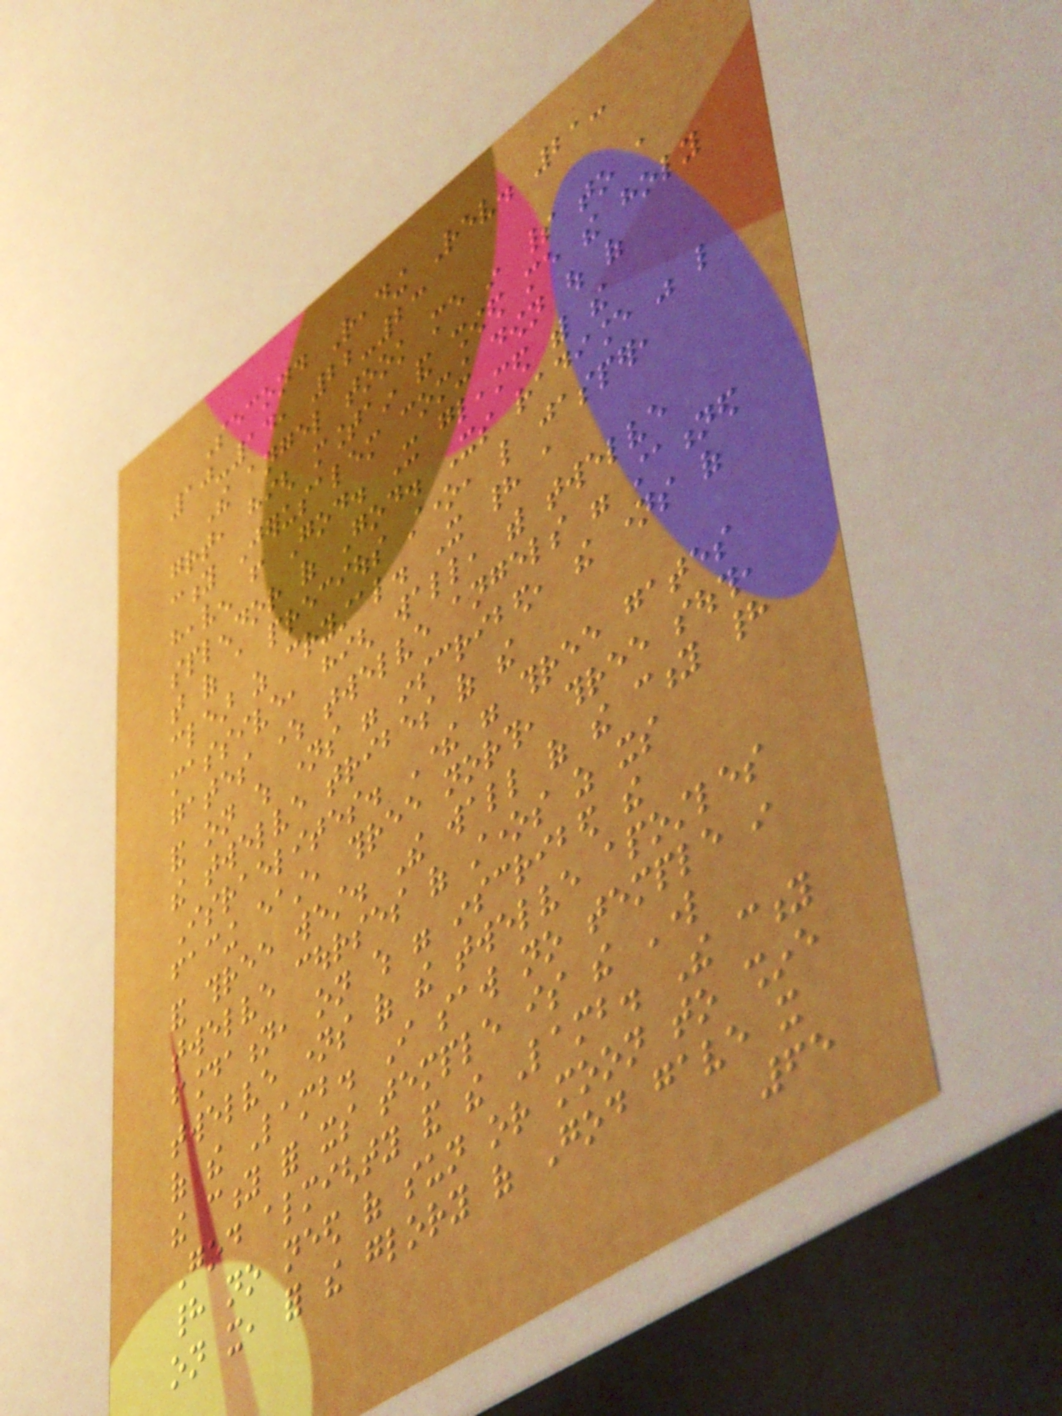Second Reading Rev. 21:
10-14, 22-23
The angel took me in spirit to a
great, high mountain and showed me the holy
city Jerusalem coming down out of
heaven from God. It gleamed with the
splendor of God. Its radiance was like
that of a precious stone, like jasper,
clear as crystal. It had a
massive, high wall, with twelve
gates where twelve angels were stationed
and on which names were inscribed, the names of
the twelve tribes of the
Israelites. There were three gates
facing east, three north, three south,
and three west. The wall of the city had
twelve courses of stones as its
foundation, on which were inscribed the
twelve names of the twelve apostles
of the Lamb. I saw no temple in
the city for its temple is the Lord
God almighty and the Lamb. The city
had no need of sun or moon to shine
on it, for the glory of God gave it
65
